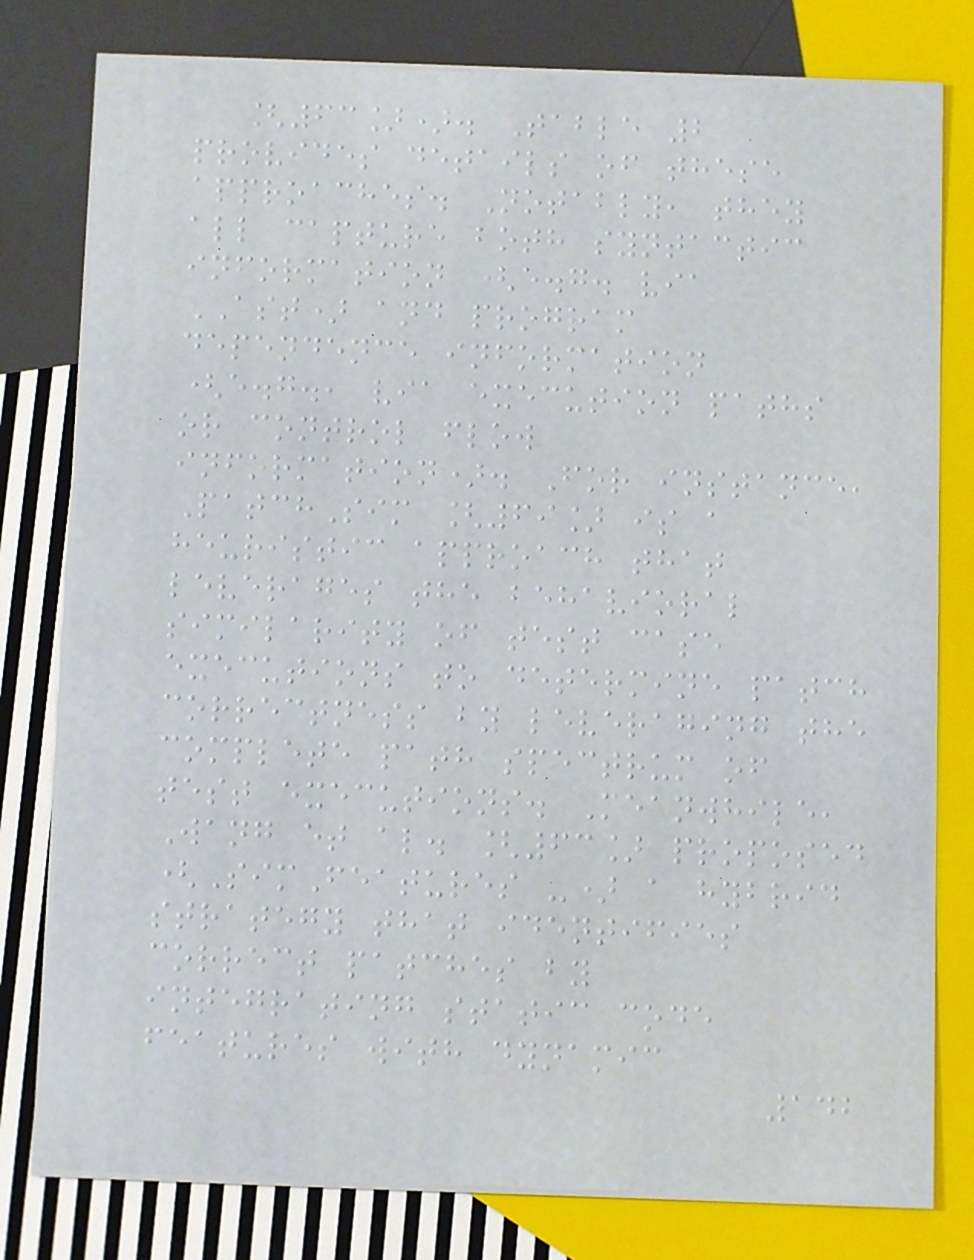[63]). Table 2
provides details of these
approaches. Notably, they
all capture both syntactic
information (e.g. via
AST) and program
dependence information
(e.g., via execution paths
or control flow
information). For instance,
PatchSim [69] is a
heuristic approach that
leverages the behavioral
similarity of test case
executions to determine patch
correctness by leveraging the
complete path spectrum of
test executions. Meanwhile,
Wang et al. [63] proposed
(SimFeatures -) a hybrid
strategy that identifies
correct patches by
integrating static code
features with dynamic
142
